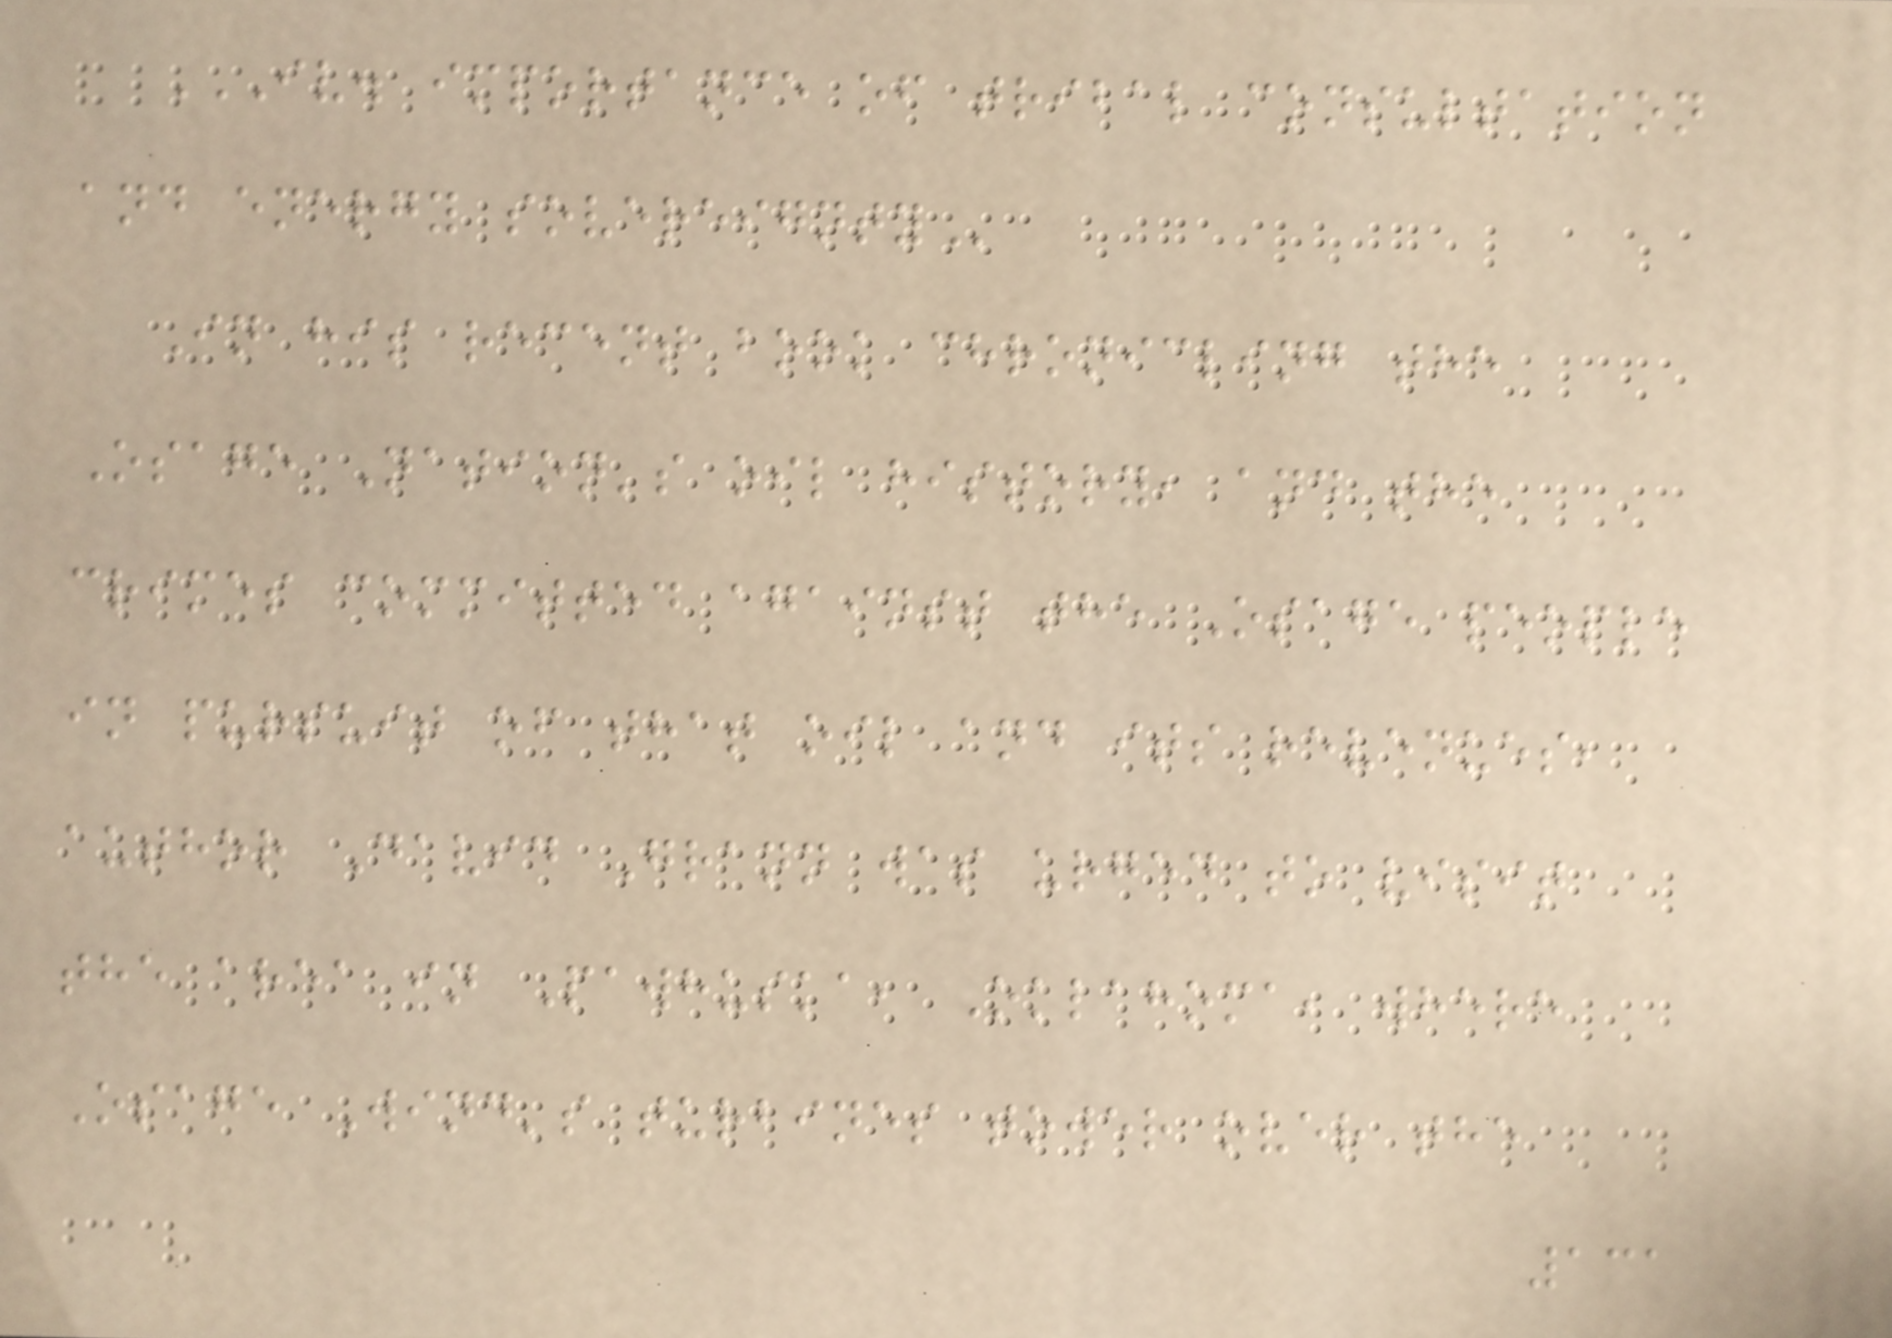IV. IMPORTANCE OF TRIBAL CONSULTATION
AND ENERGY SOVEREIGNTY
In his recent book chronicling the
Osage Nation's oil history, and the
crimes committed against the Osage people
in pursuit of that oil and its revenues,
author David Grann was urged to visit
the area in Pawhuska, Oklahoma, where
Osage Wind's turbines tower over the
131
